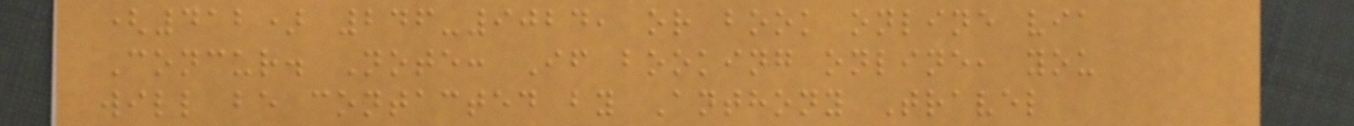(412) 246-9024, or book online via
Concur. Note: If booking online, you
will be contacted by Anthony Travel
